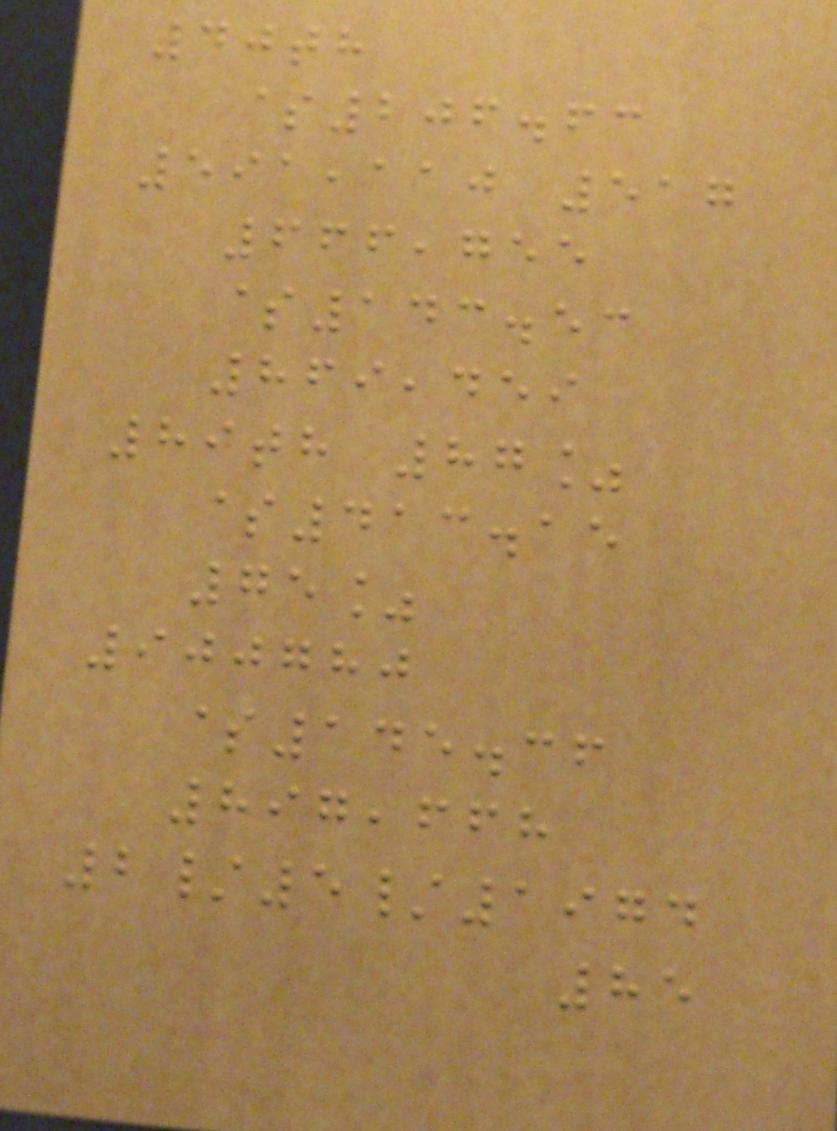40th
$206.63
591,110 517
666,755
$143.53
869,459
89th 87%
$413.15
75%
900780
$145.36
897,668
2/5/1974
85
